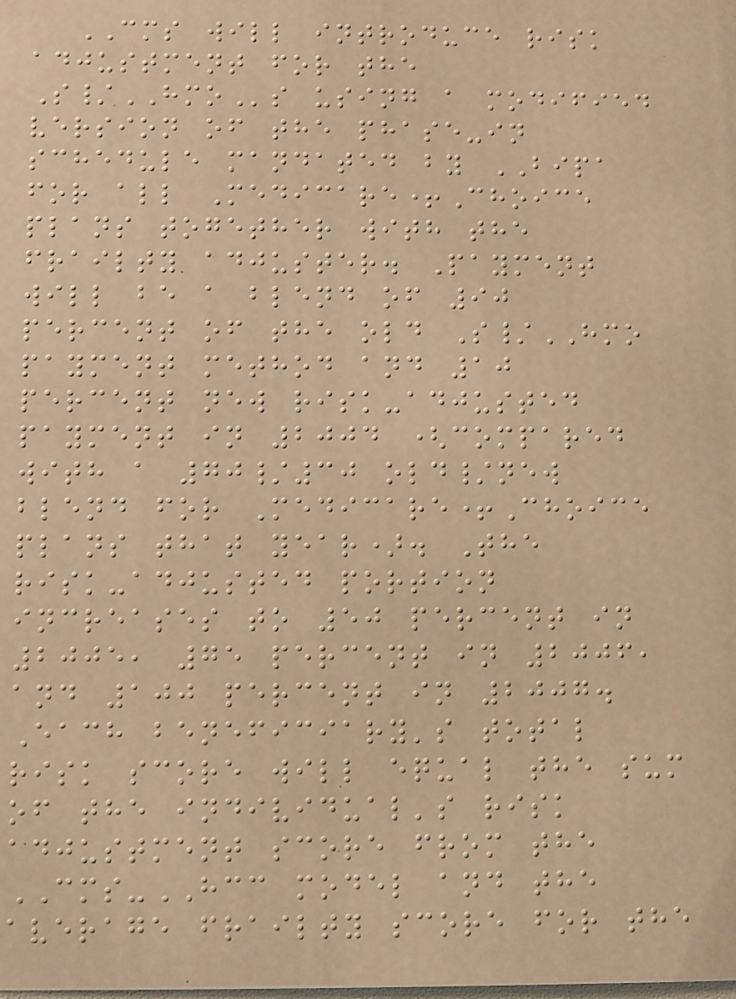CMS will introduce risk
adjustment for the
S/HMOs using a modified
version of the phase-in
schedule mandated by BIPA
for all Medicare+Choice
plans together with the
frailty adjuster. Payment
will be a blend of 90
percent of the old S/HMO
payment method and 10
percent new risk-adjusted
payment in 2004 (compared
with a 70/30 old/new
blend for Medicare+Choice
plans that year). The
risk-adjusted portion
increases to 50 percent in
2005, 75 percent in 2006,
and 100 percent in 2007.
Each beneficiary's total
risk score will equal the sum
of the individual's risk
adjustment score from the
CMS-HCC model and the
average frailty score for the
